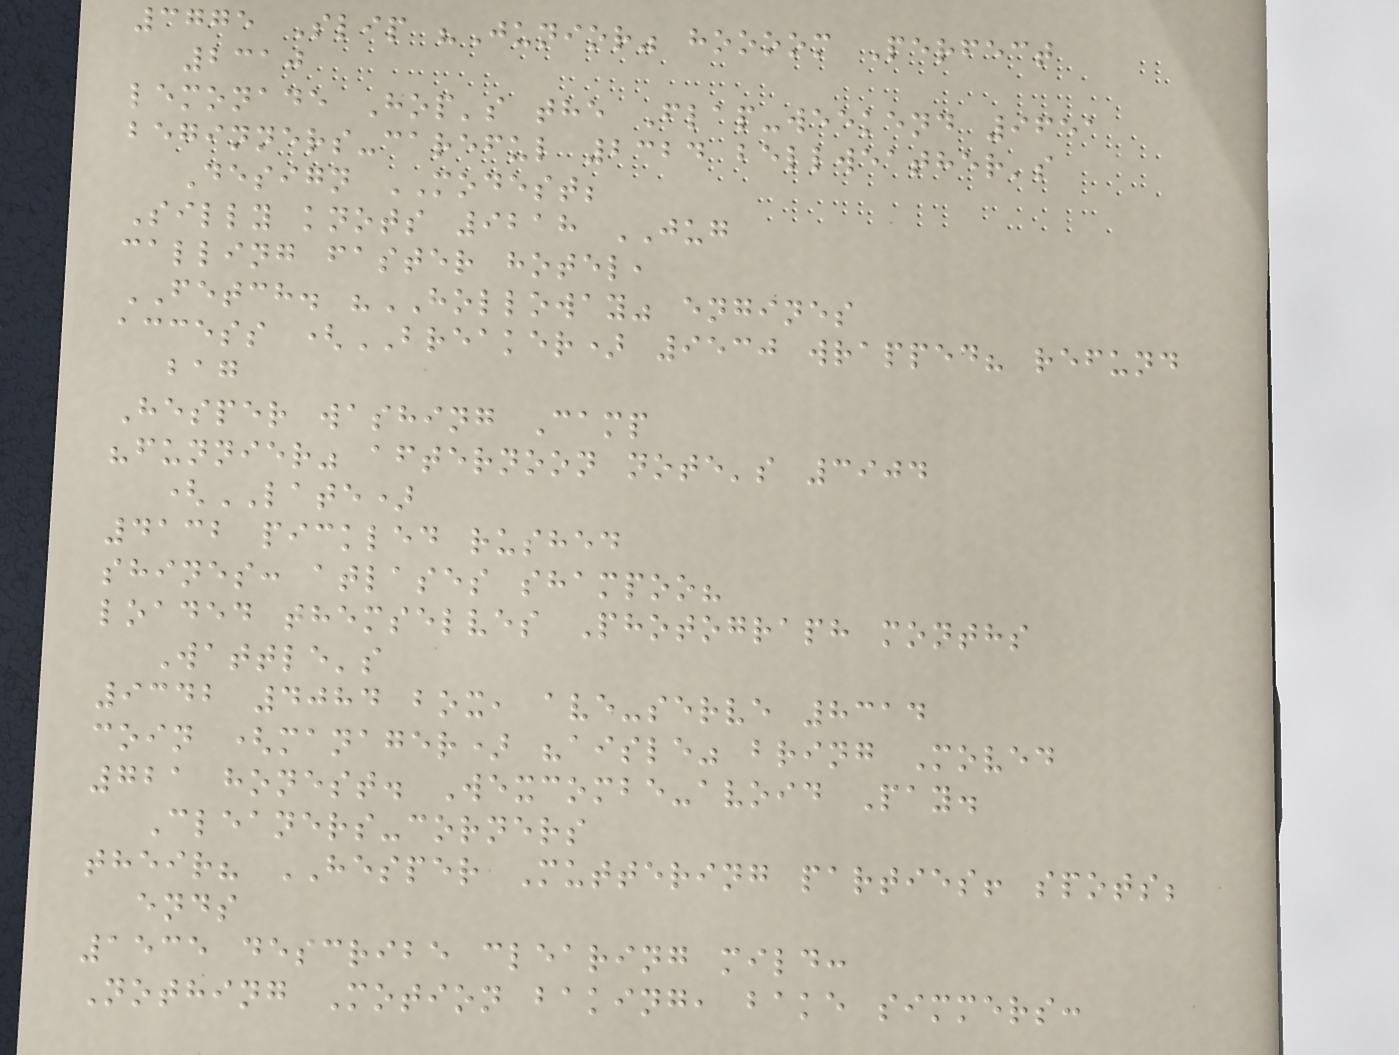3775 Slip "Junior" hoooom Perfect
2310
lemonade Hop's the Flap-weekend 9651
beginners-careful 2324 bellweather's
Design MODEST;
Silly knots 9218 JUG
calling faster hotel,
FETCH. "HOLLOWAY" engines
access (BREAKER) 9530 wrapped? refund
bag
Hesper washing Camp
"funnier" afternoon note's 3904
(LATE)
4132 pickled rushed
shines: atlases shampoo?
loaded themselves Photograph months
Wattle's
9342 4084 box, ave-serve 8314
coin (manager) "aisle" bring Moved
721 honest. Wexcombe-avoid Pay.
Cleaners-corners
their? HESPER Muttering parties! spots;
ends
1535 describe clearing mild:
Nothing Motion baking, bake simmers:
